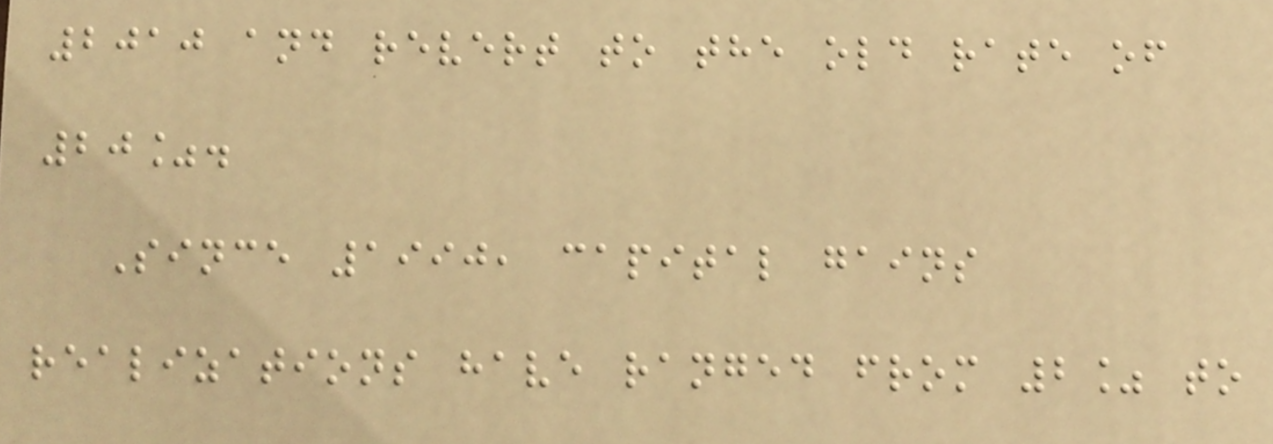2010 and revert to the old rate of
20%.
Since 1990, capital gains
realizations have ranged from 2% to
